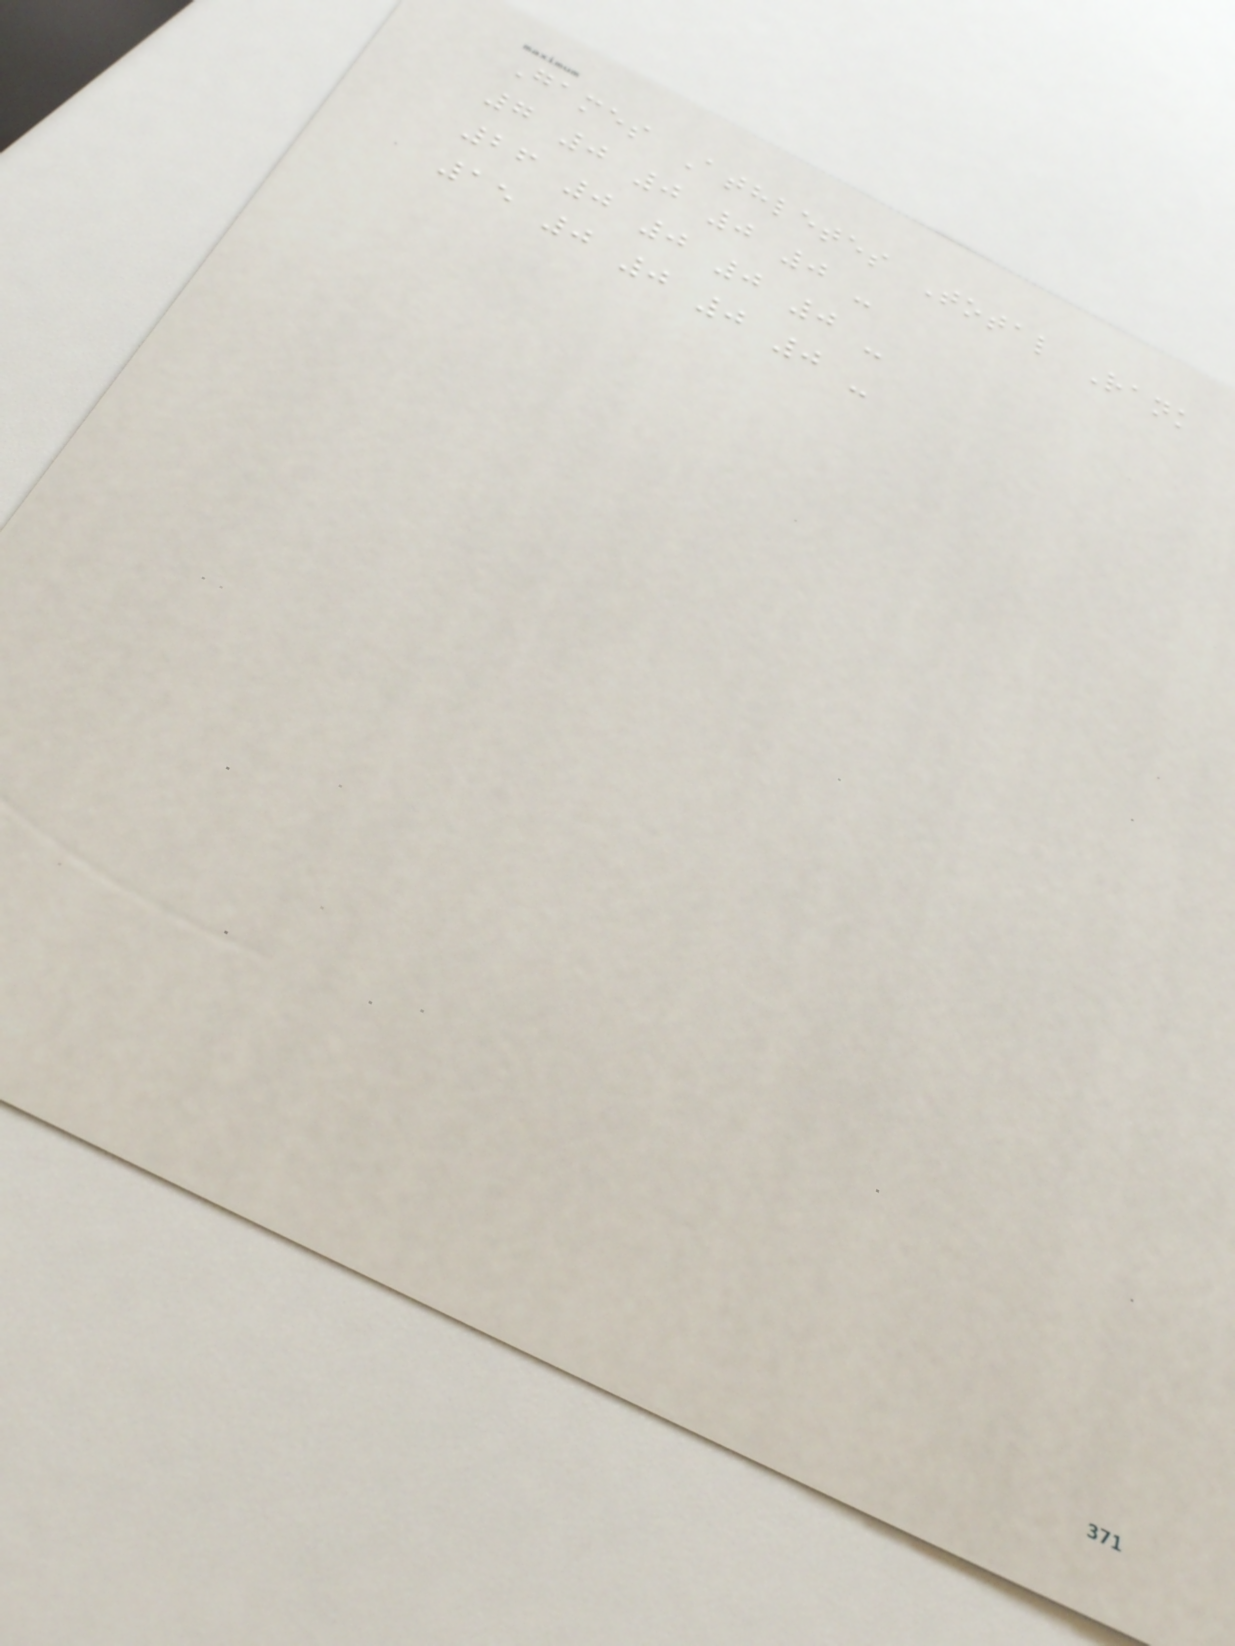Games Athletes Total Rank
7 0 0 0 0 -
26 0 0 0 0 -
15 0 0 0 0 -
